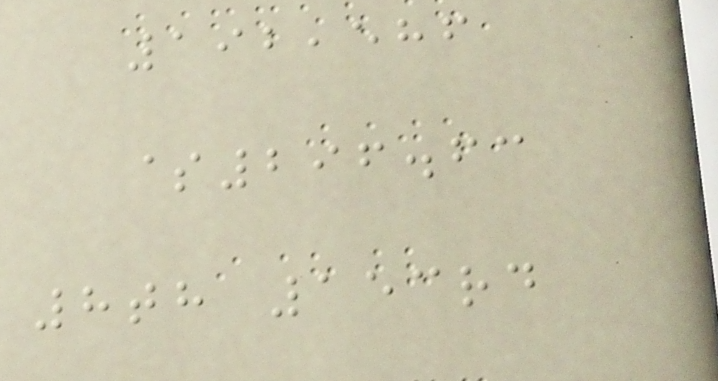192,586
$296.63
8th 153rd
